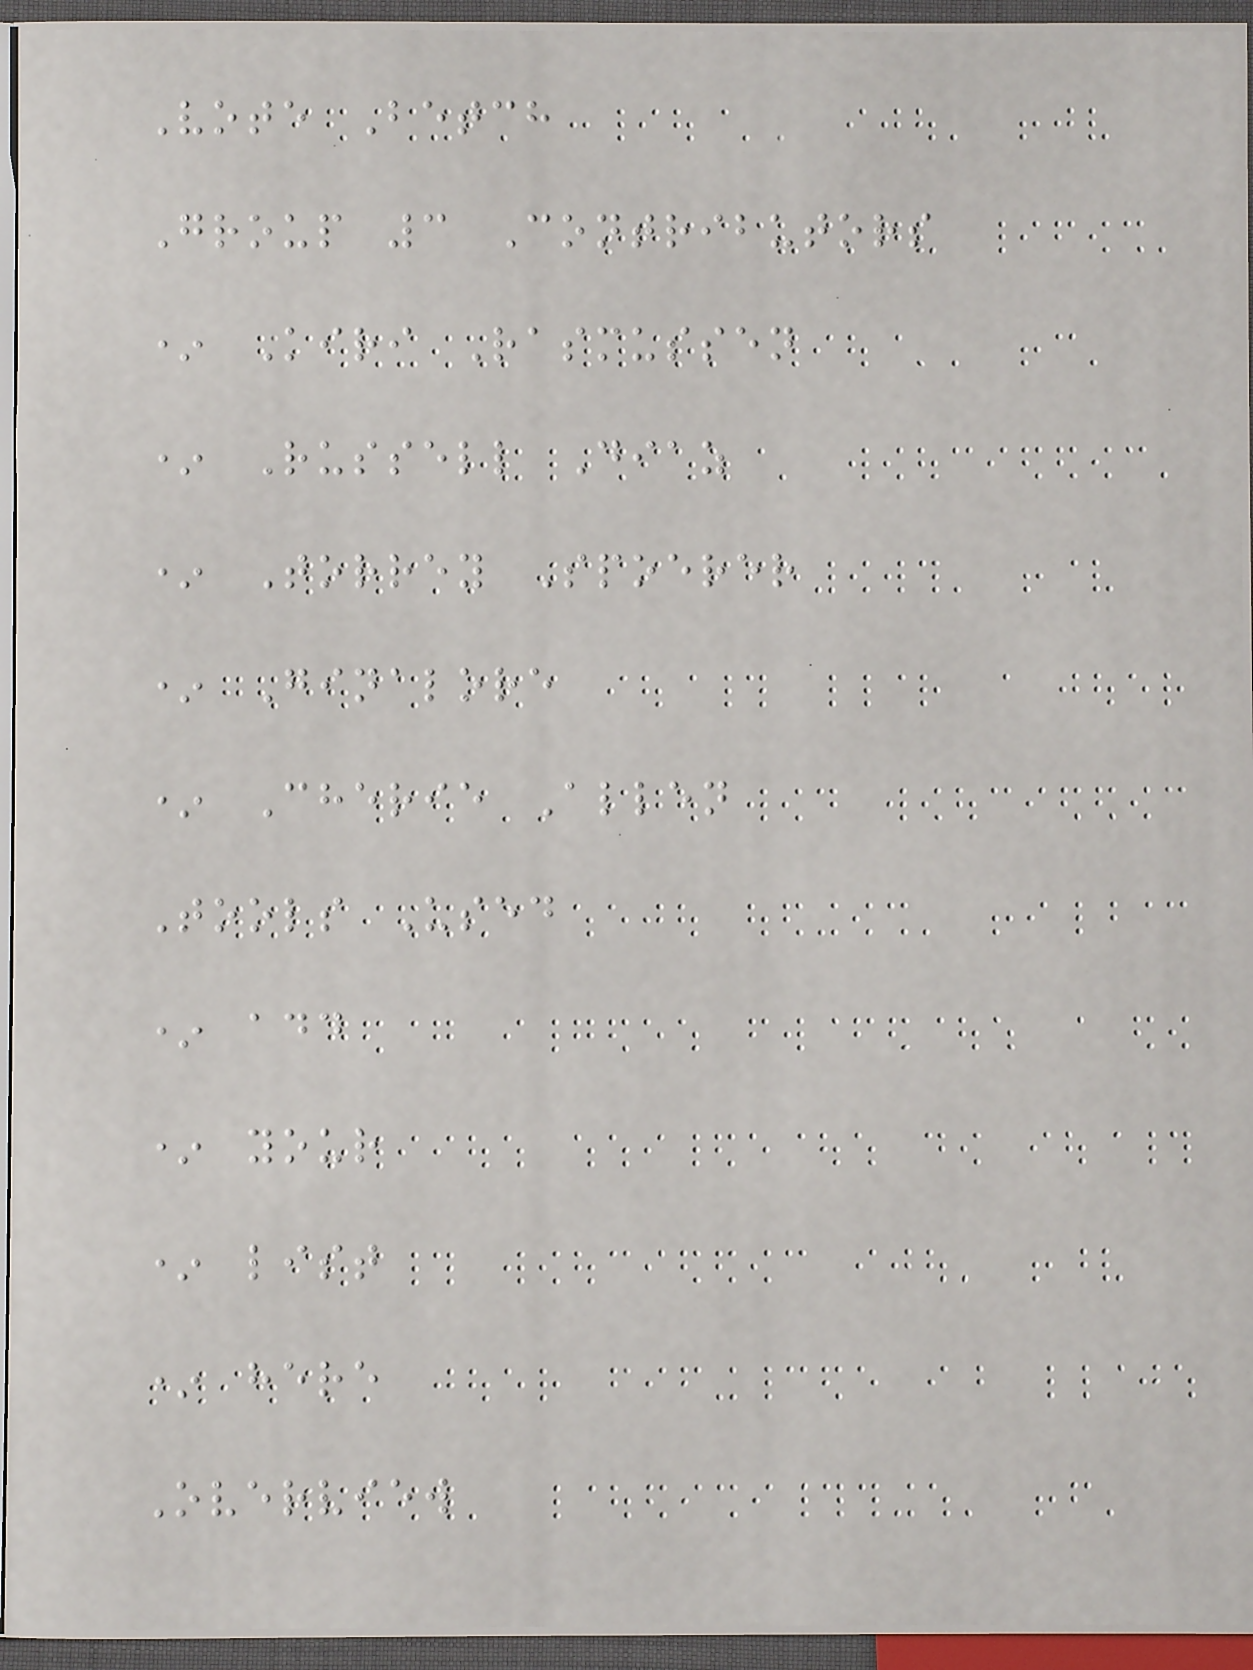Vote Betch
Group 3 Contributors
* Kiri Rasmussen
* Russell Diaz
* Torrey Spoerer
* Ginalore
* Cherie Allen
Tools Used
* add
* your
* list
* here
Overview
